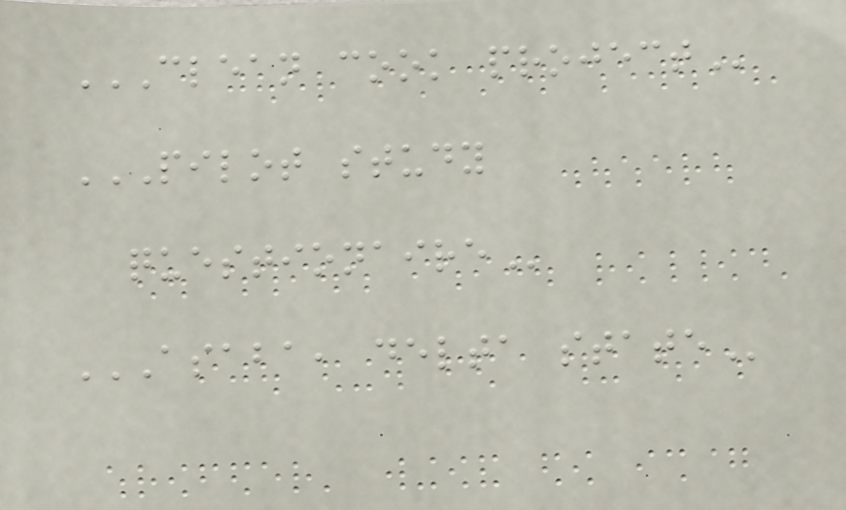CLEAN COOK PROJECT
PILOT STUDY
QUESTIONAIRE
ASABA, DELTA STATE
